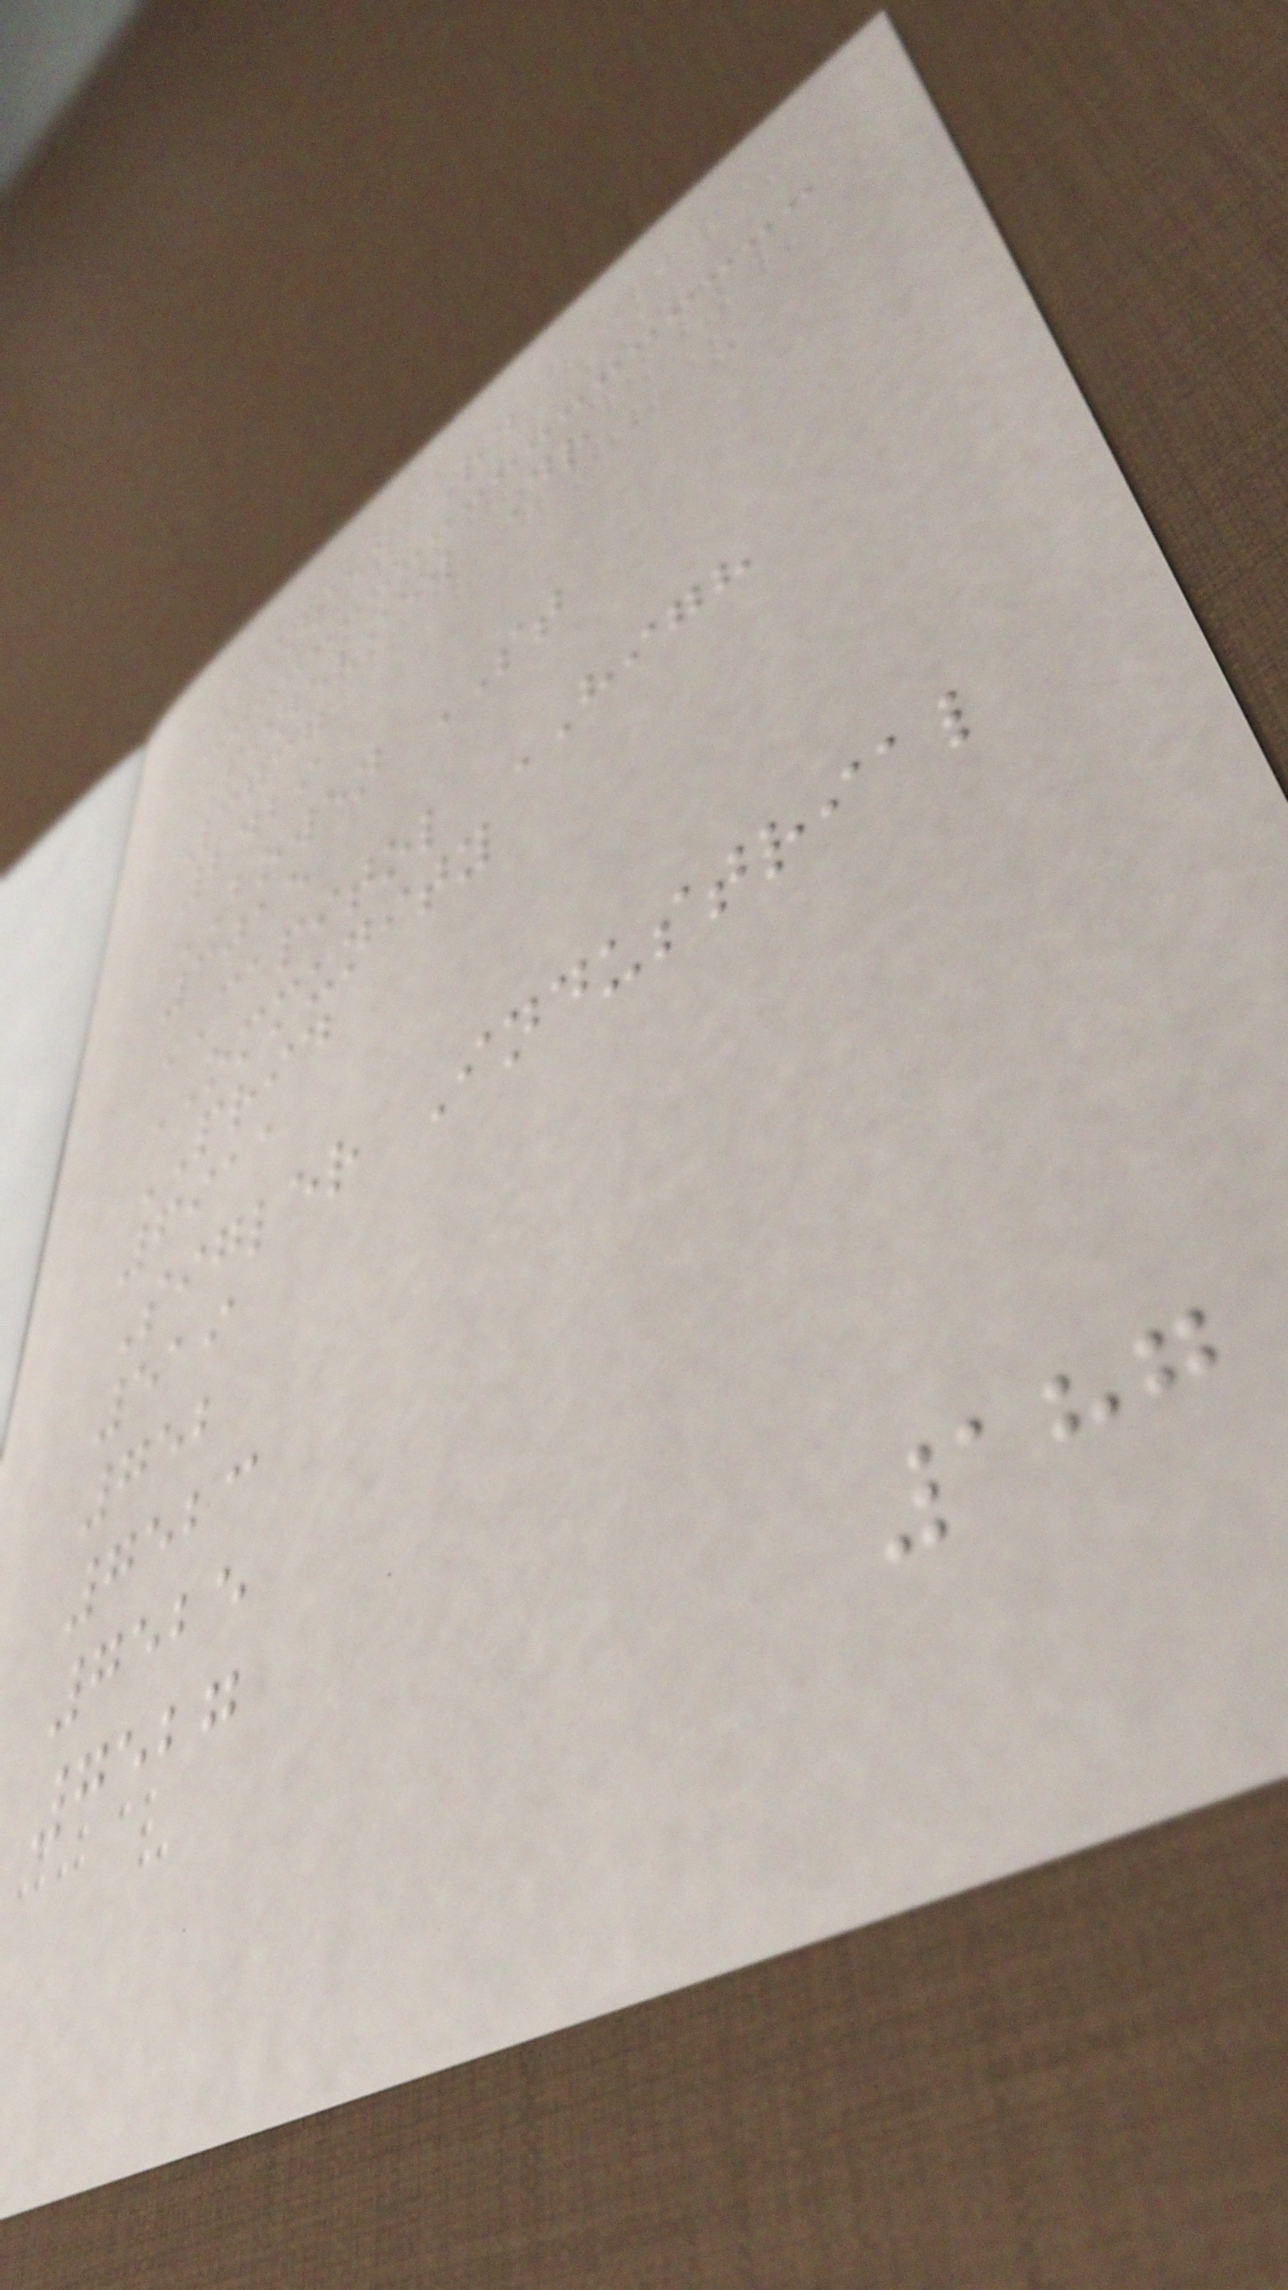Kinsey Rd
Pineview Dr
3737
2429
BOWEN ST
3015
CAPITOL HIGH
OMMUNITY
PRID
6911
Sigler Industrial
519
752
7523
7525
7527
187
